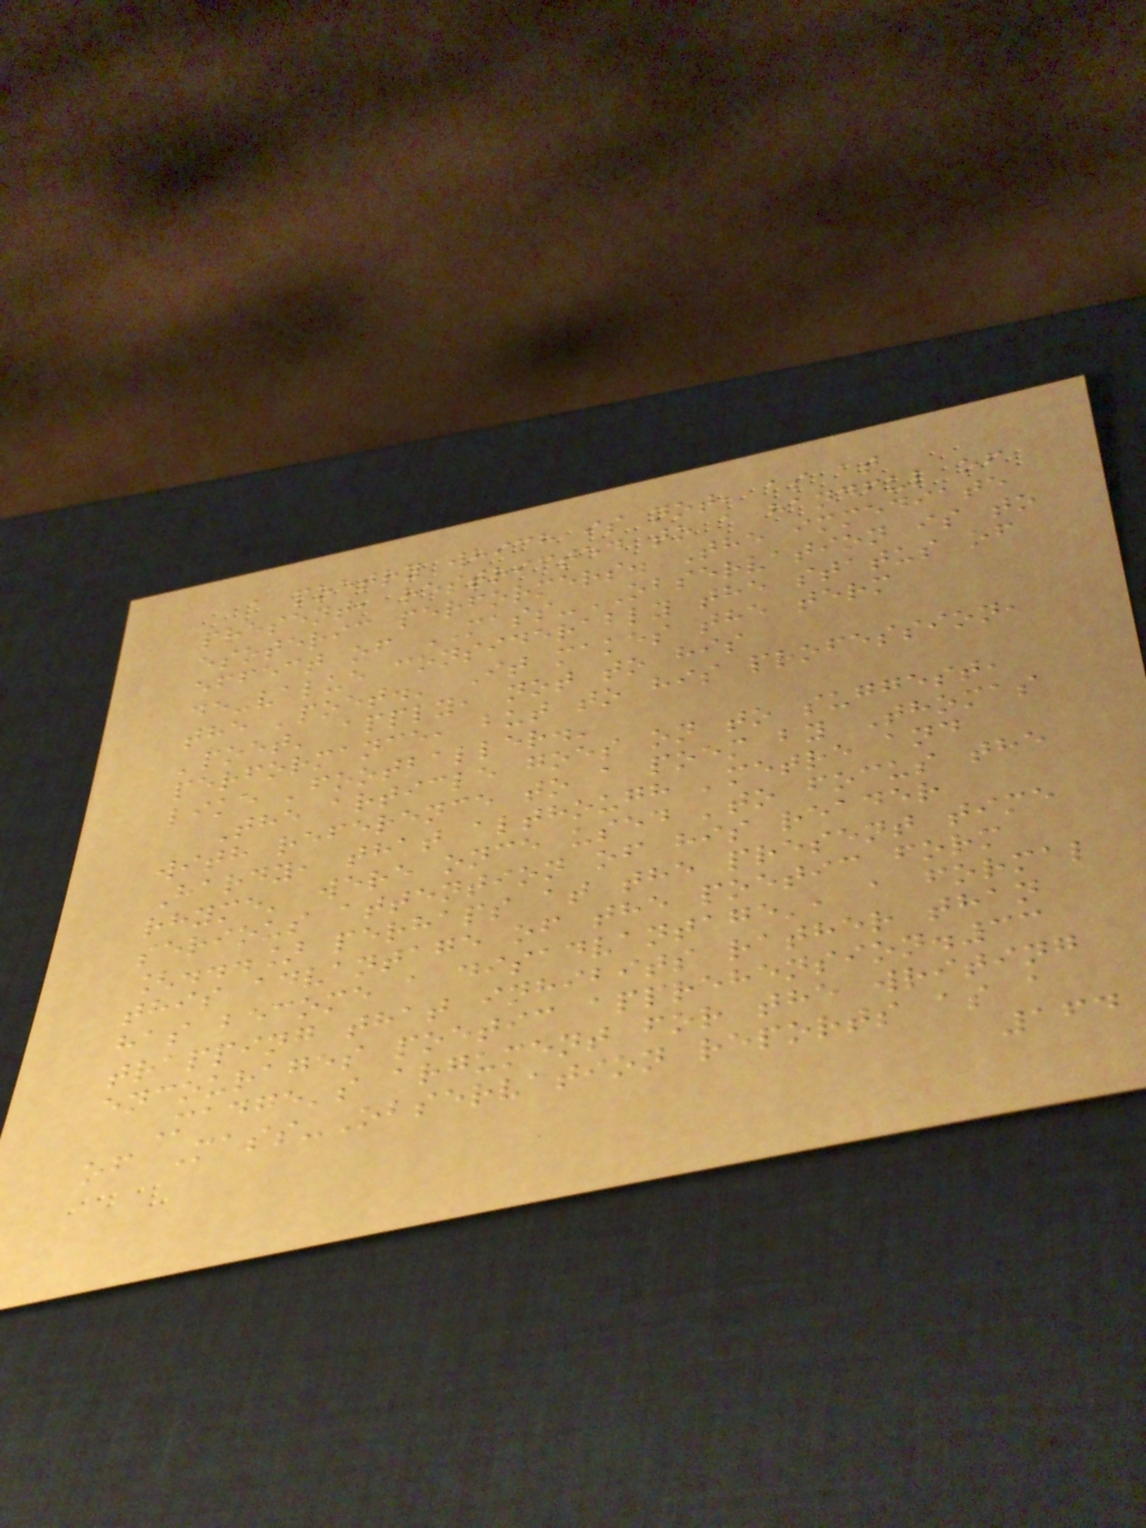a poetry which is not, as at
present, restricted to a handful of
esoteric performers. The immediate
effect of MASS-OBSERVATION is to
de-value considerably the status of
the 'poet.' It makes the term
'poet' apply, not to his
performance, but to his profession,
like 'footballer.'
The article goes on to suggest,
with reference to a poem by Thomas
Hardy, that although 'metre and
rhyme' were once used 'to focus the
serious attention of his reader
[...] perhaps at the present time
this advantage of the poetic form
has become a disadvantage', a formal
trapping that inhibits rather than
encourages poetic apprehension.33
Madge's argument for the writing
of Mass-Observation reports as a
164
